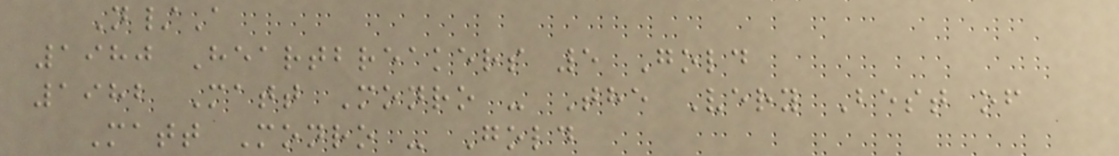N/A
1980 Heartbreakers 5 Gold
1982 Matt Monro - The Very Best of
Matt Monro - Gold
